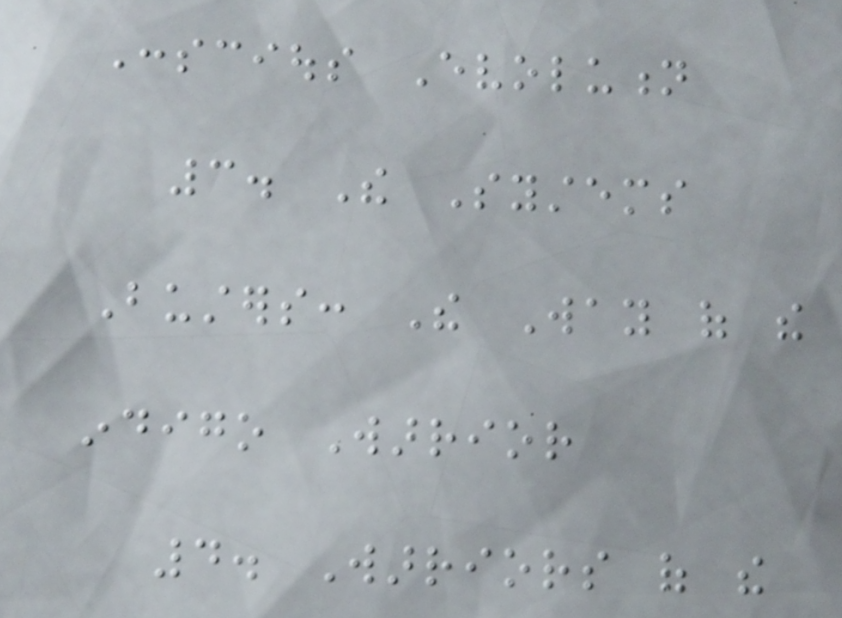Conscious Evolution
3. The Systems
Busters: The Way of the
indigo Warrior
4. Warriors of the
